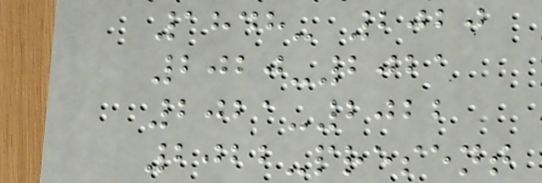1848- 2020
2020-2021
2021-2022
2022-present
